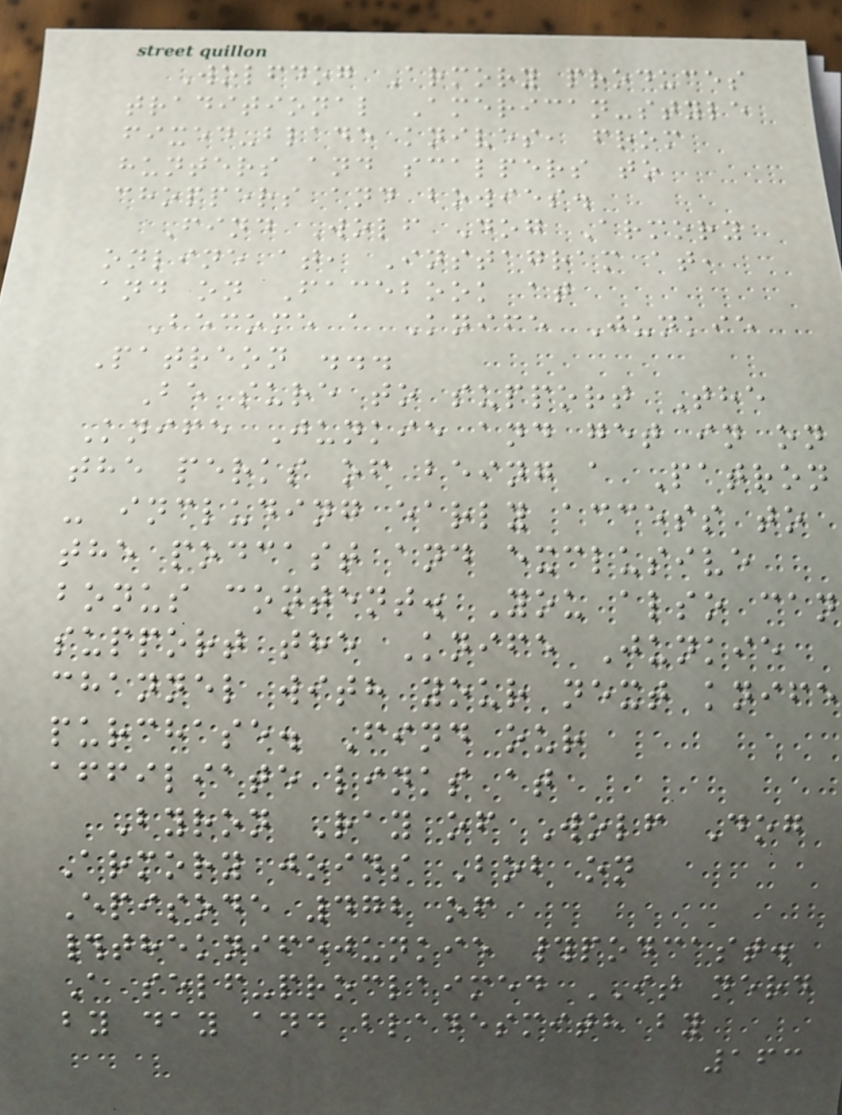Wolfdog Armory produces
traditional American-style
fixed-blade knives, from
hunters and scalpers to
choppers and bowies.
Find Wolf Dog Armory
online at, Instagram at,
and on Facebook at
Become a Knife Junkie
Patreon ...
Be sure to support The
Knife Junkie and get in on
the perks of being a Patron
- including early access to
the podcast and exclusive
bonus content. You also can
support the Knife Junkie
channel with your next knife
purchase. Find our
affiliate links at
Byron Ray of Wolf Dog
Armory joins Bob on
Episode 472 of
#theknifejunkie #podcast.
A self-proclaimed IT nerd
by day and bladesmith by
163
